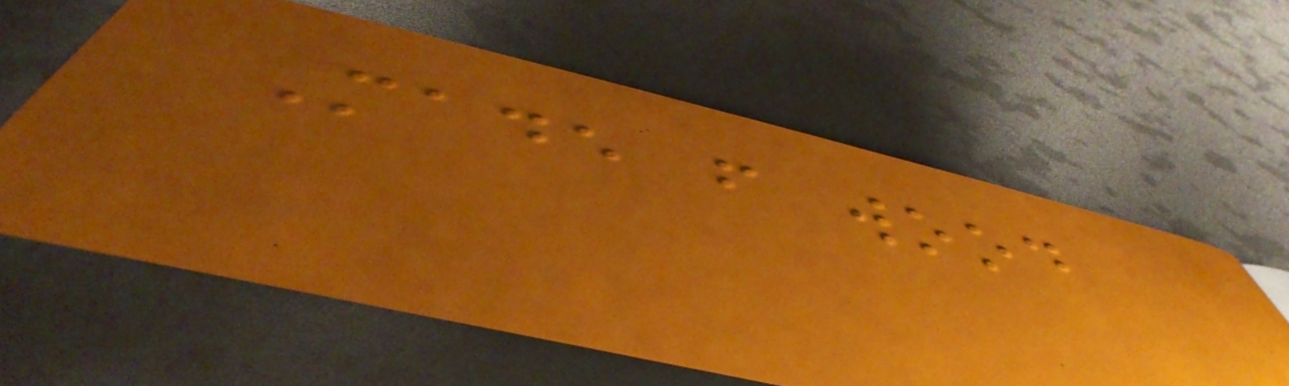Made from wood
